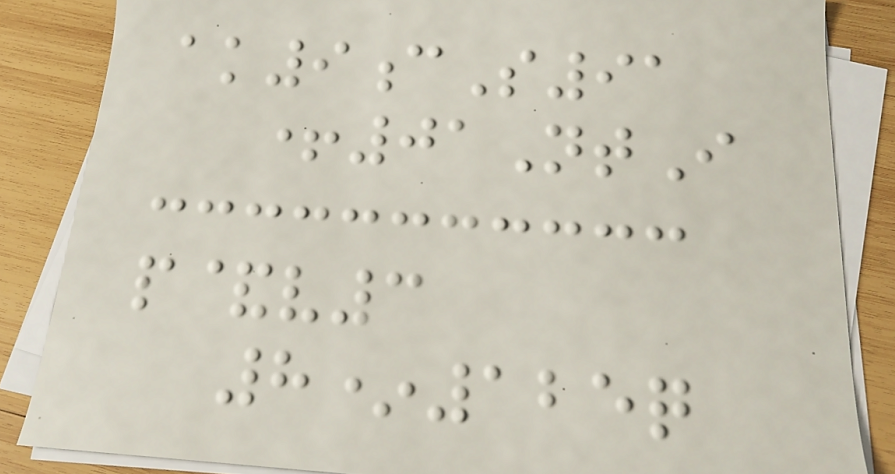ak9cS91
+01NtI
p&v3
8*125q
